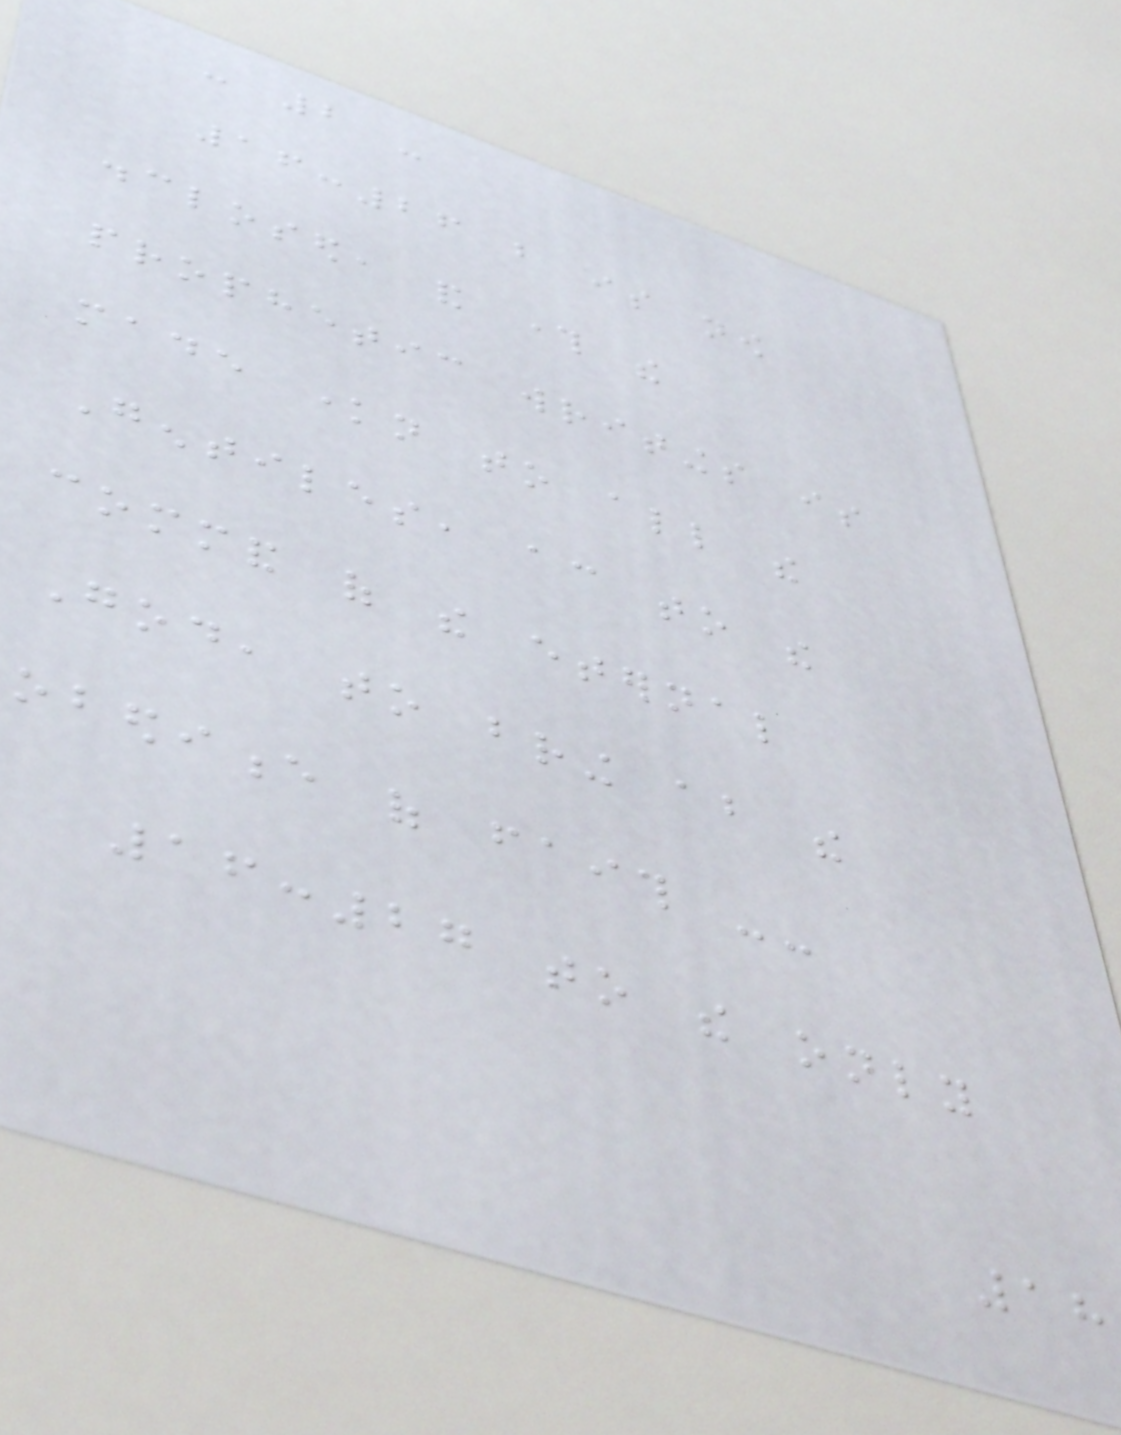- 2 -
16:26 but is now
disclosed, and through the
prophetic writings is
made known to all the
Gentiles, according to the
command of the eternal
God, to bring about the
obedience of faith --
16:27 to the only
18
